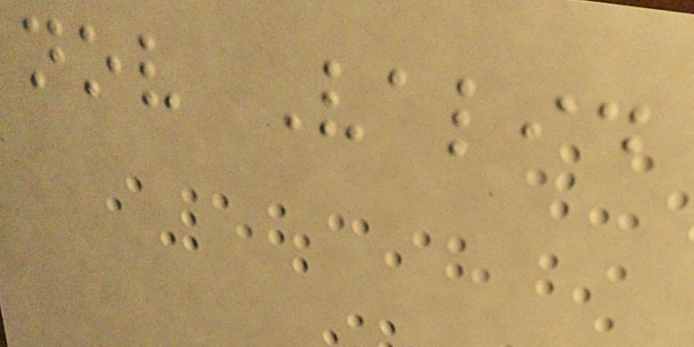nov Valid
